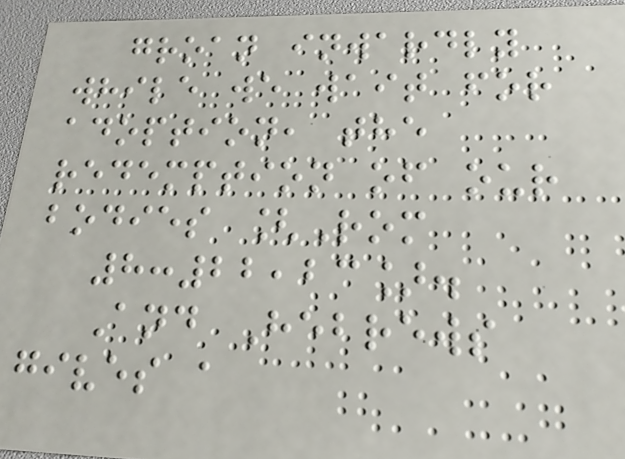groan inwardly
while we wait for
adoption, the
redemption of our
bodies [Rom
8:22,23].
And Hebrews
gives a
